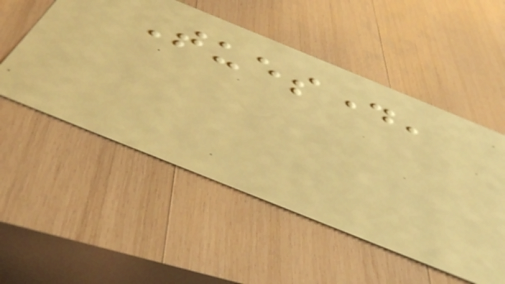Tuesday,
